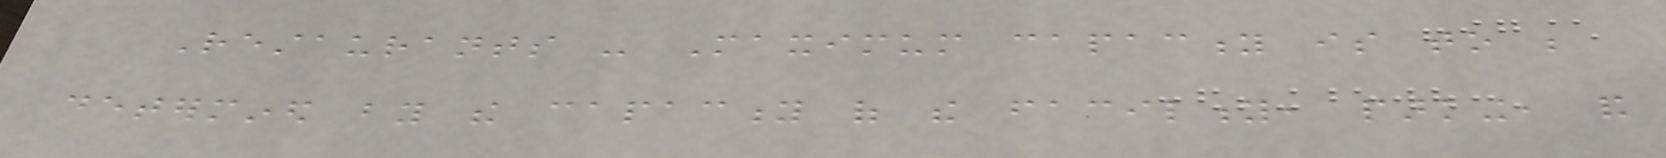Restaurants - Maximum capacity is to be
determined by the capacity of the facility, parking, and
